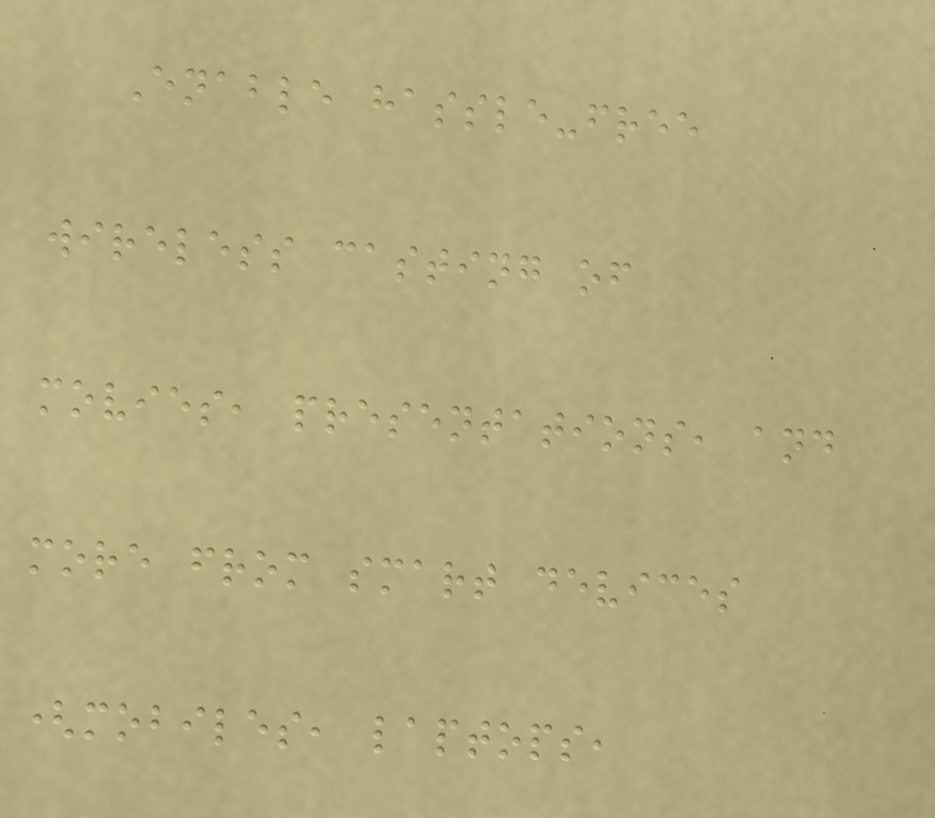Enable hassle-free
wireless casting of
movies, presentations, and
more from smart devices
(mobiles, laptops,
